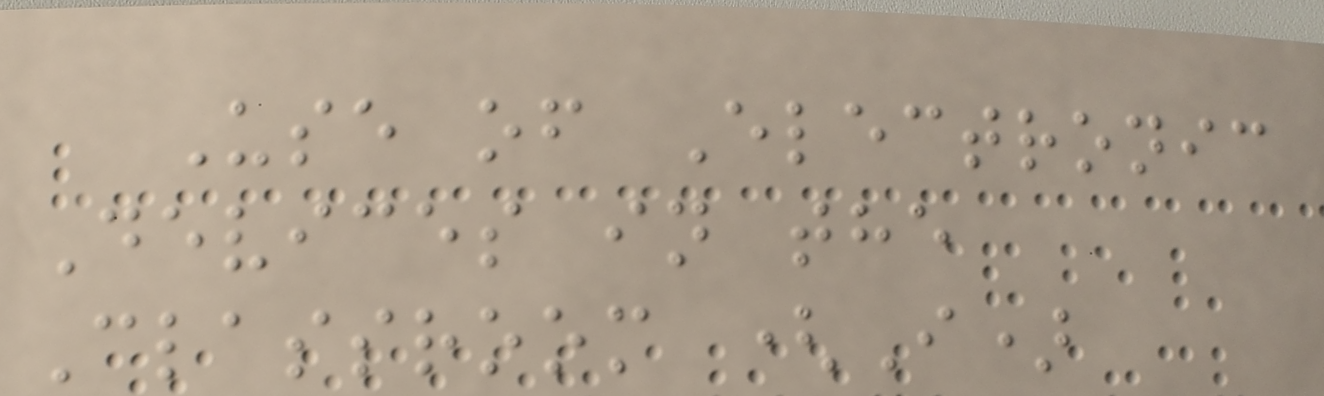Use of Electronic
Devices in the
Classroom (I)
